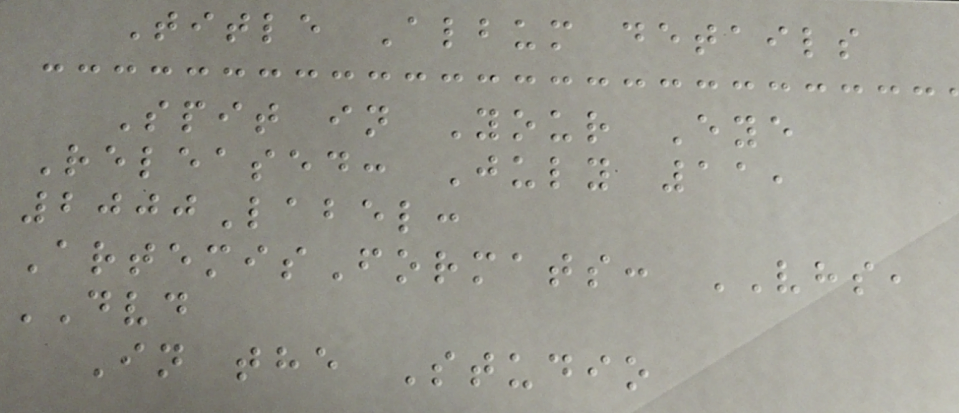Title Album details
Spit in Your Eye
Released: July 11,
2000Label:
ArtemisFormats: VHS,
DVD
In the Studio
